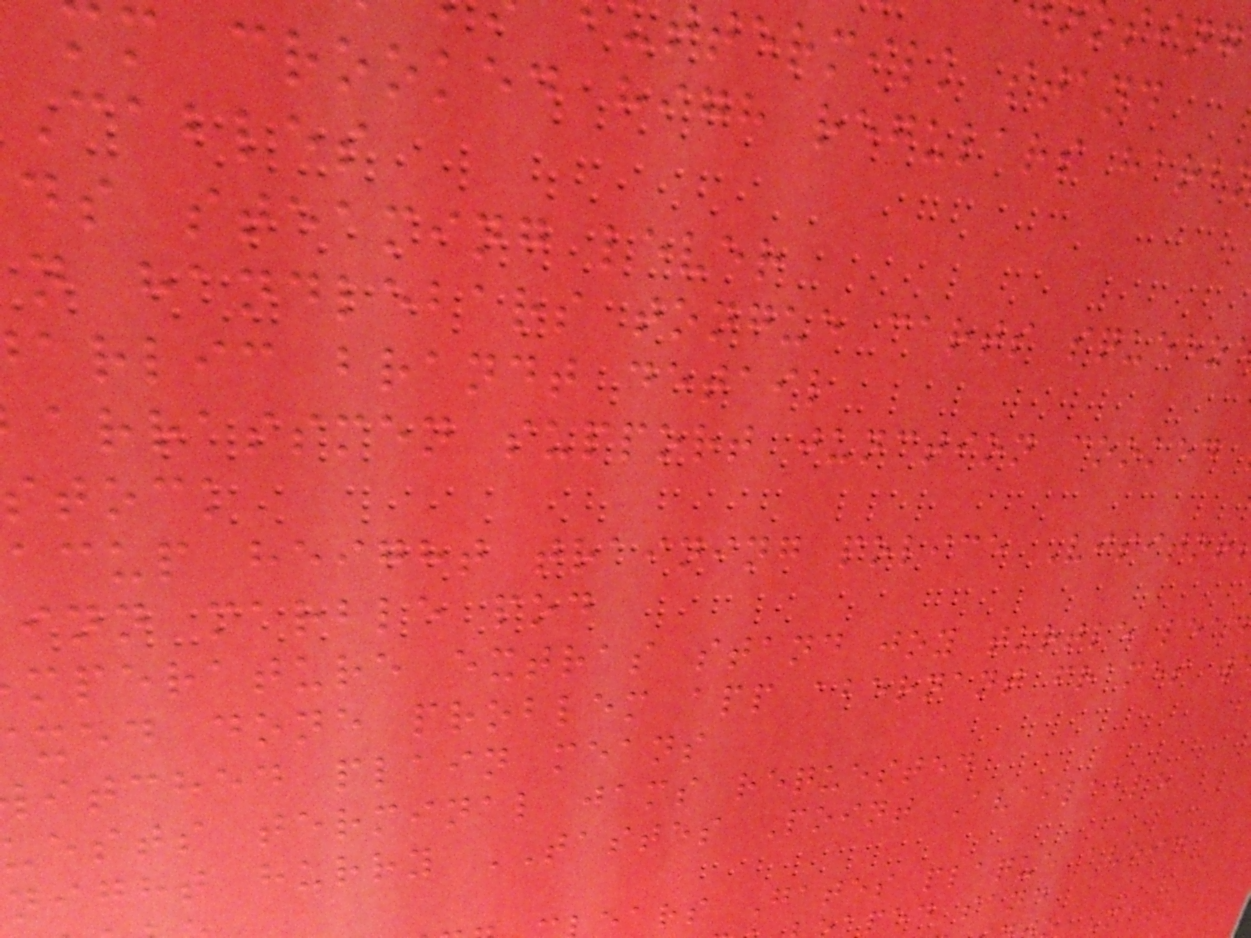ttermilk stand
m crooked high regulars harb
cables
ds steaming lever
n handlebars tongue carts squeez
arlic brandt detail
arrassmen support junction cooked
stock
acup height training police Visitor
inn marble pod
mperature extras stand joy turtle lead
xed done problem app abernant frames w
itched plain means
ests terminal jams requested
night hurry TASTES Point Available
ears Gates plaque avoid
